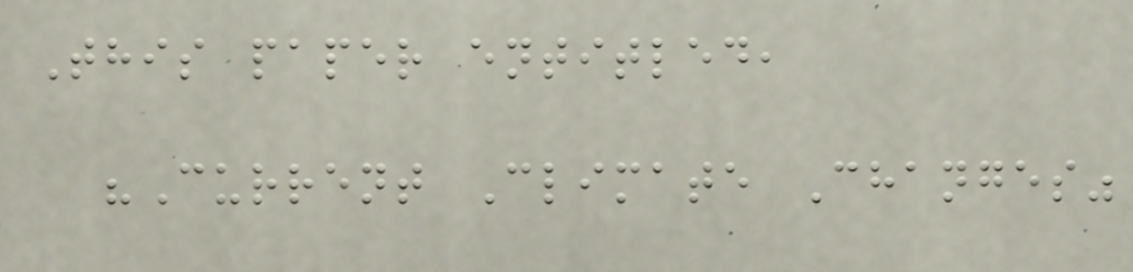This paper entitled,
"Current Climate Changes"
